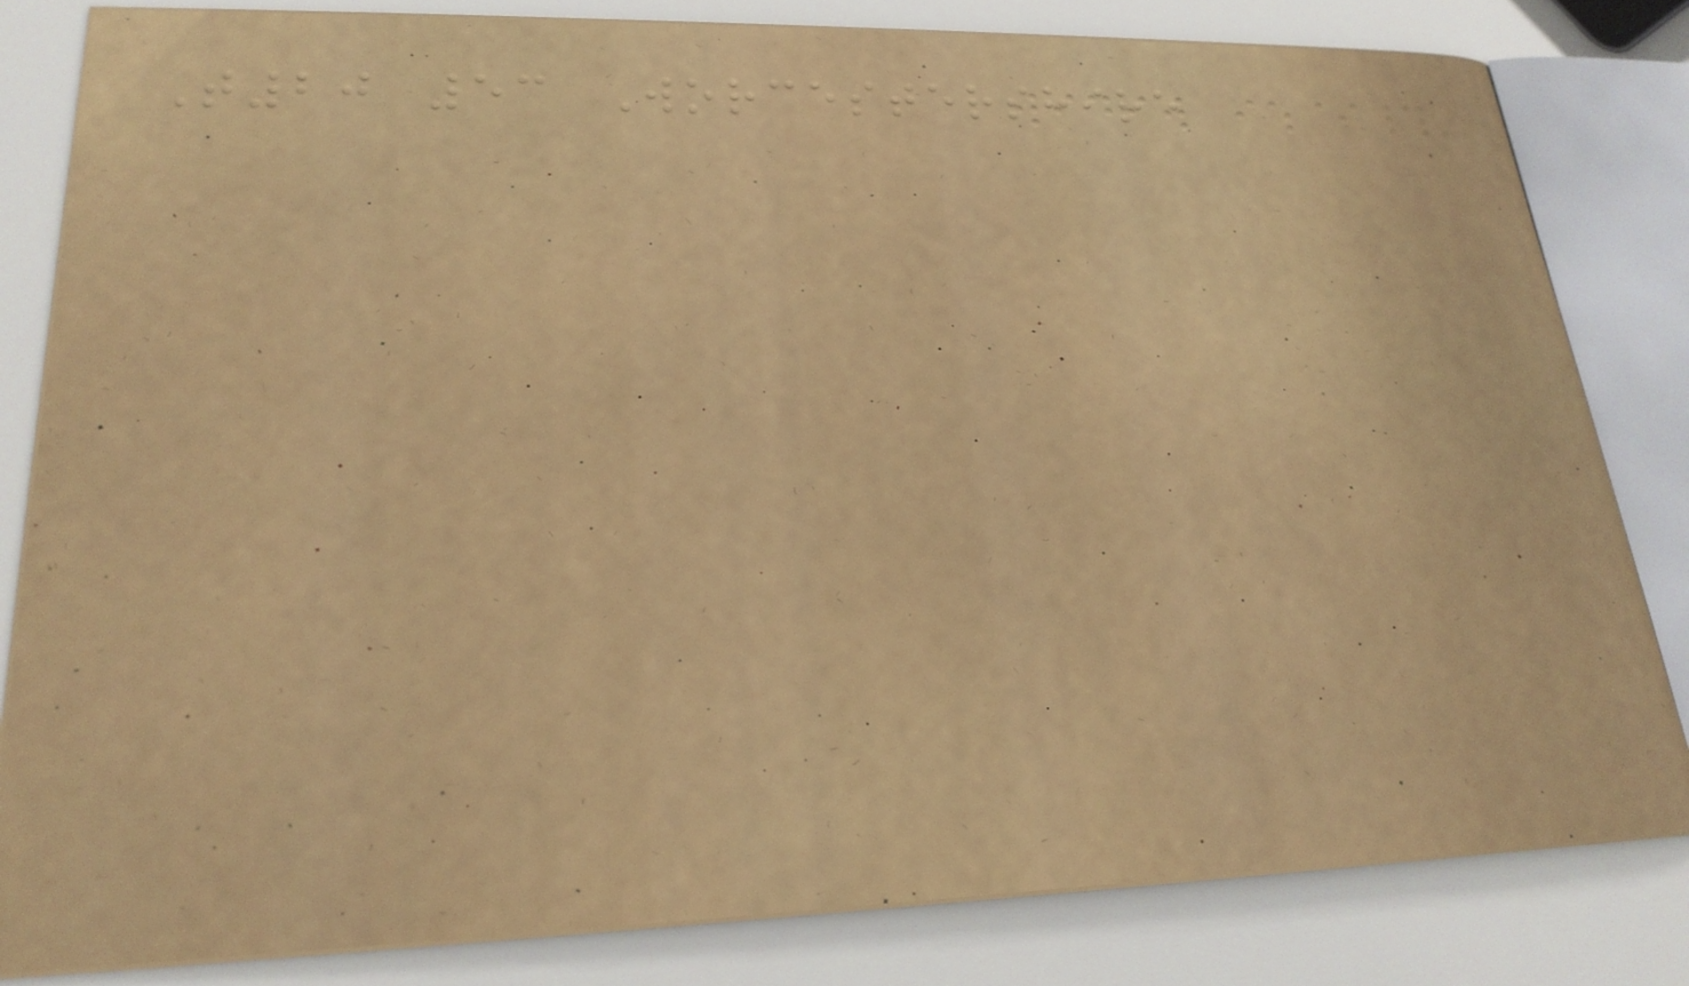T20 53 Worcestershire
